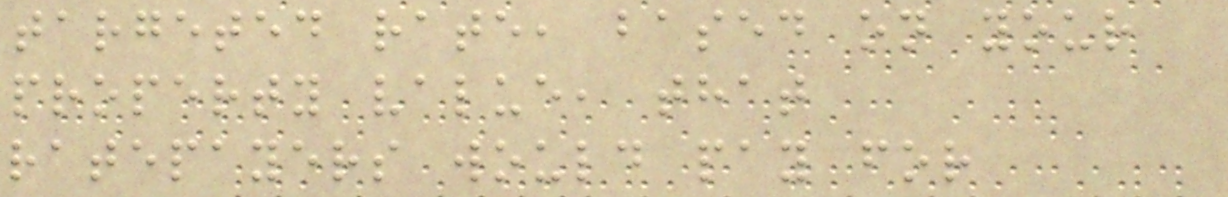targeted rate, based on your
property value, that
ratepayers would pay for
